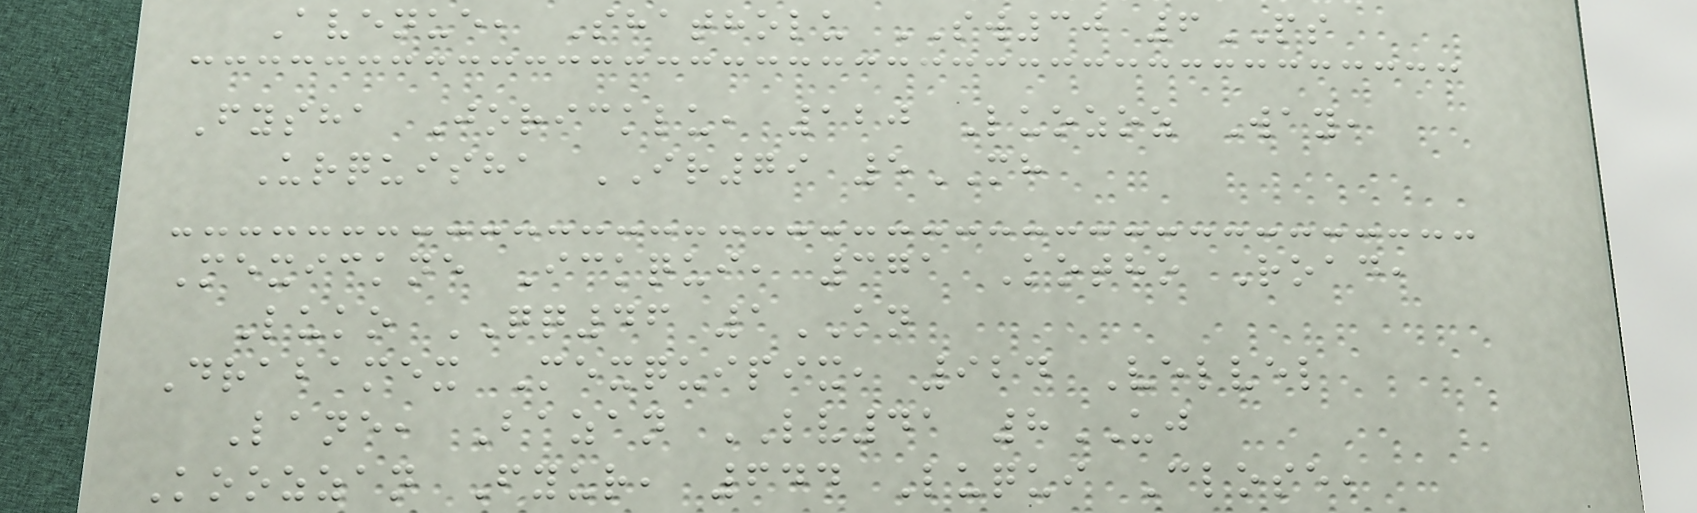Avenue, Shatholu SW30 6PS
Fysha Joricklu, 120 Luozoz Way,
Urquisha IR79 5MH
Mexickne Ickqui, 371 Kotho Road,
Luko QQ46 1KN
Drabamex Mexquipix, 924 Velvel
Lane, Bazan LV41 8UJ
Koozzan Fyur, 644 Luqui Close,
